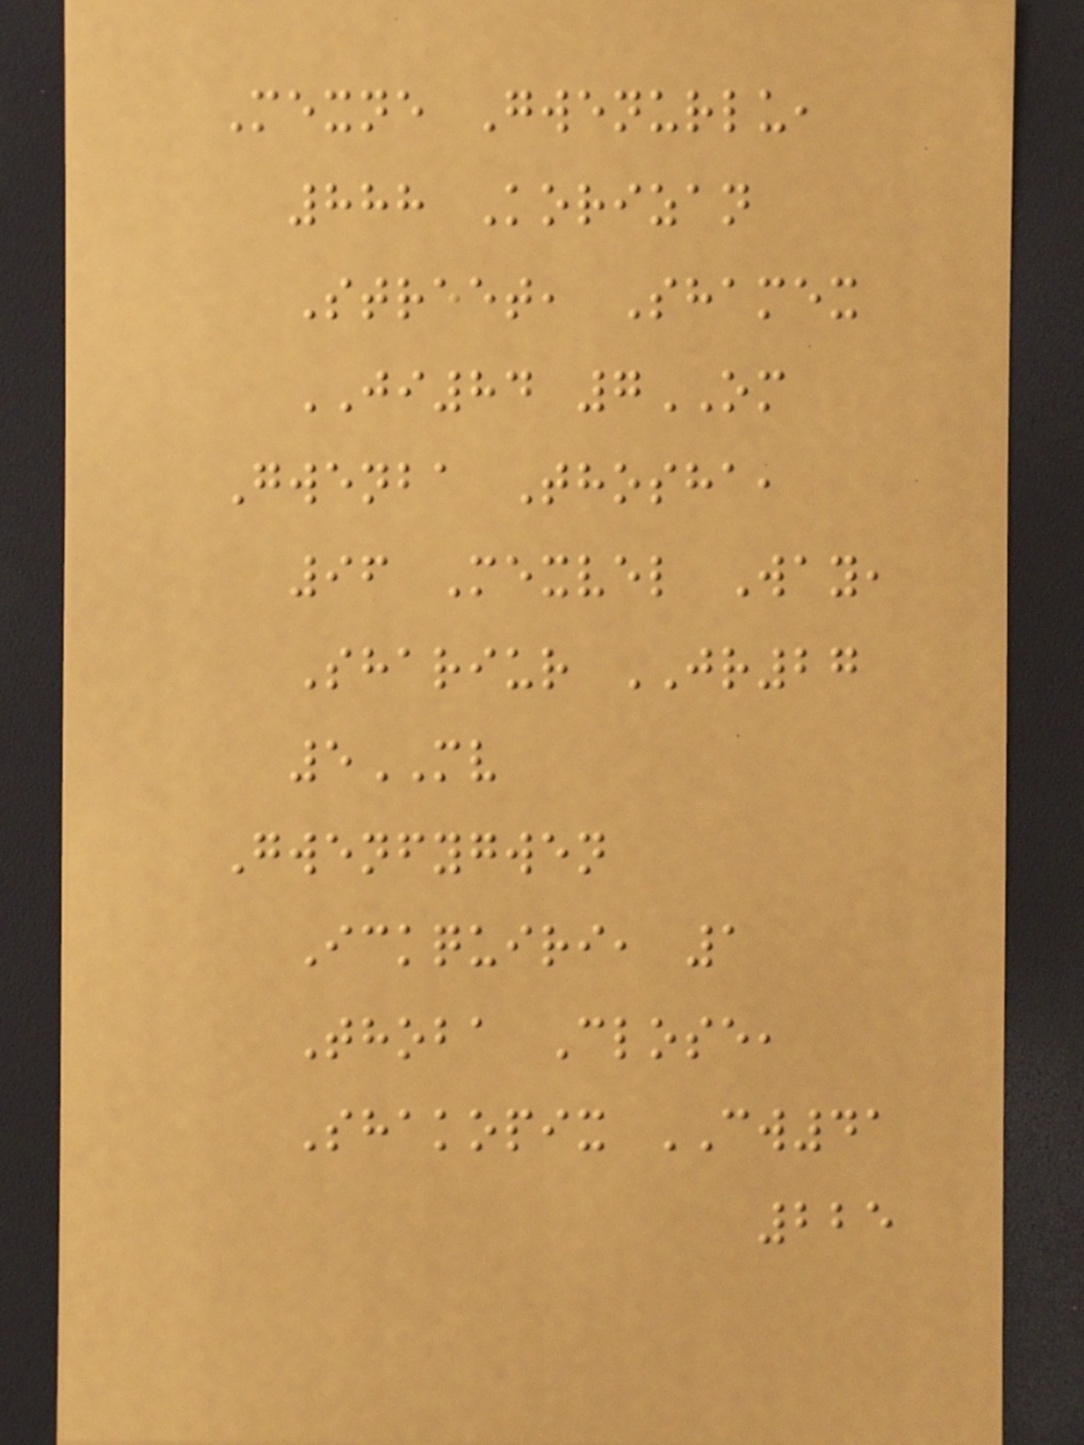Mexne Gwenurlu,
888 Korizan
Street, Shamex
JI84 7OM
Gwenba Thosha,
96 Mexvel Way,
Shariur JR27
5MV
Gwenfygwen
Ickquiri, 1
Thoba Close,
Shakopix CW41
225
